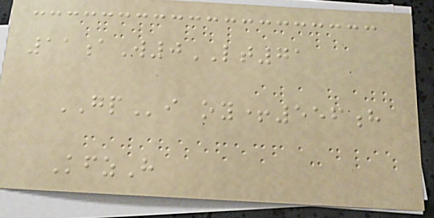11aW0LT71
GPi oy+556h
KfzH
